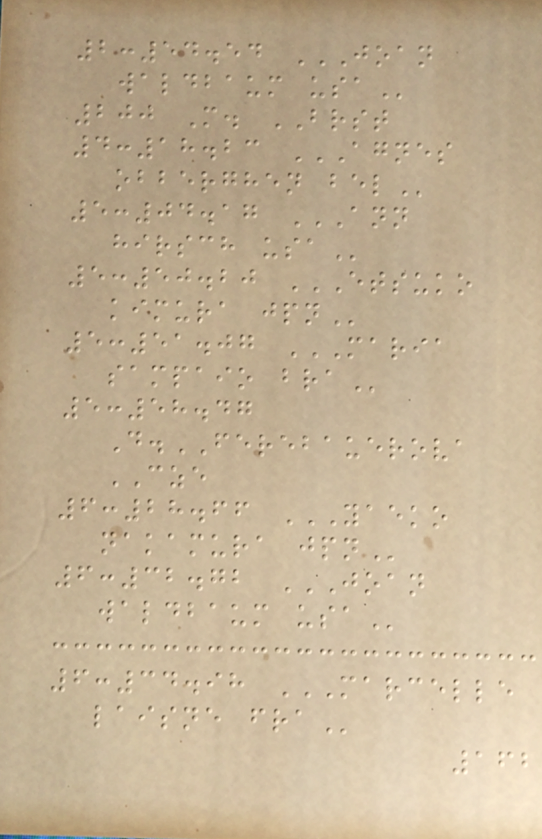2:54.54 JOAN
WALDBAUM USA
200 M. BRST
4:18.23 AGNES
OBBERGHEN BEL
5:04.17 ANN
HIRSCH USA
5:50.20 ETSUKO
KIMURA JPN
5:51.07 MARIA
SAMPAIO BRA
5:58.47
D.FEREBAUEROVA
CZE
6:28.66 YAEKO
NAKAMURA JPN
6:32.72 JOAN
WALDBAUM USA
6:34.98 MARCELLE
LAISNE FRA
162
